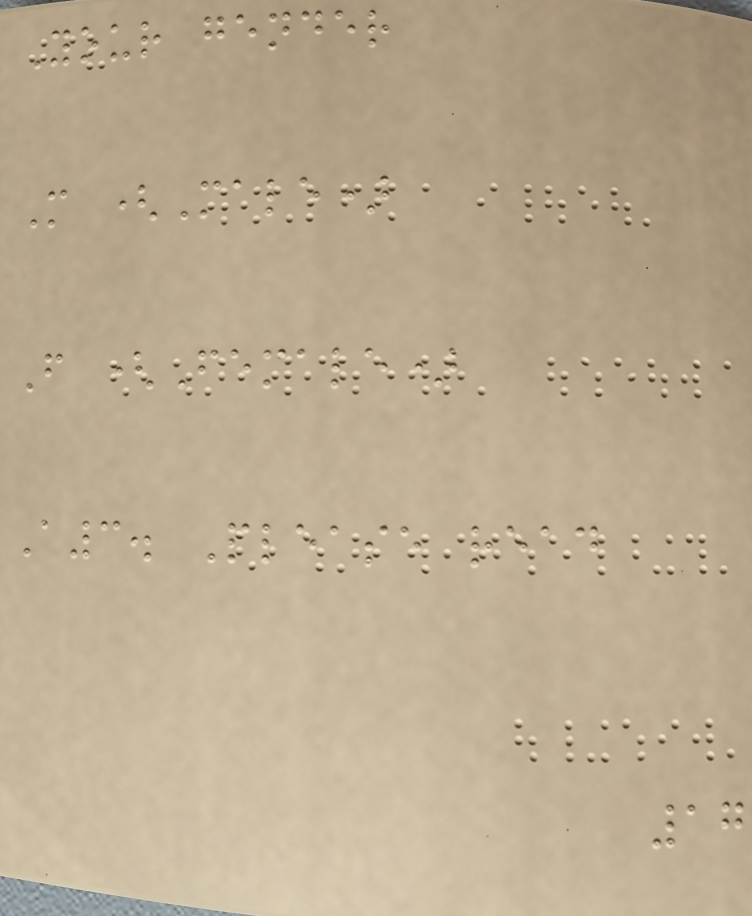Your gender
M (Male)
F (Female)
A3. Please read
17
